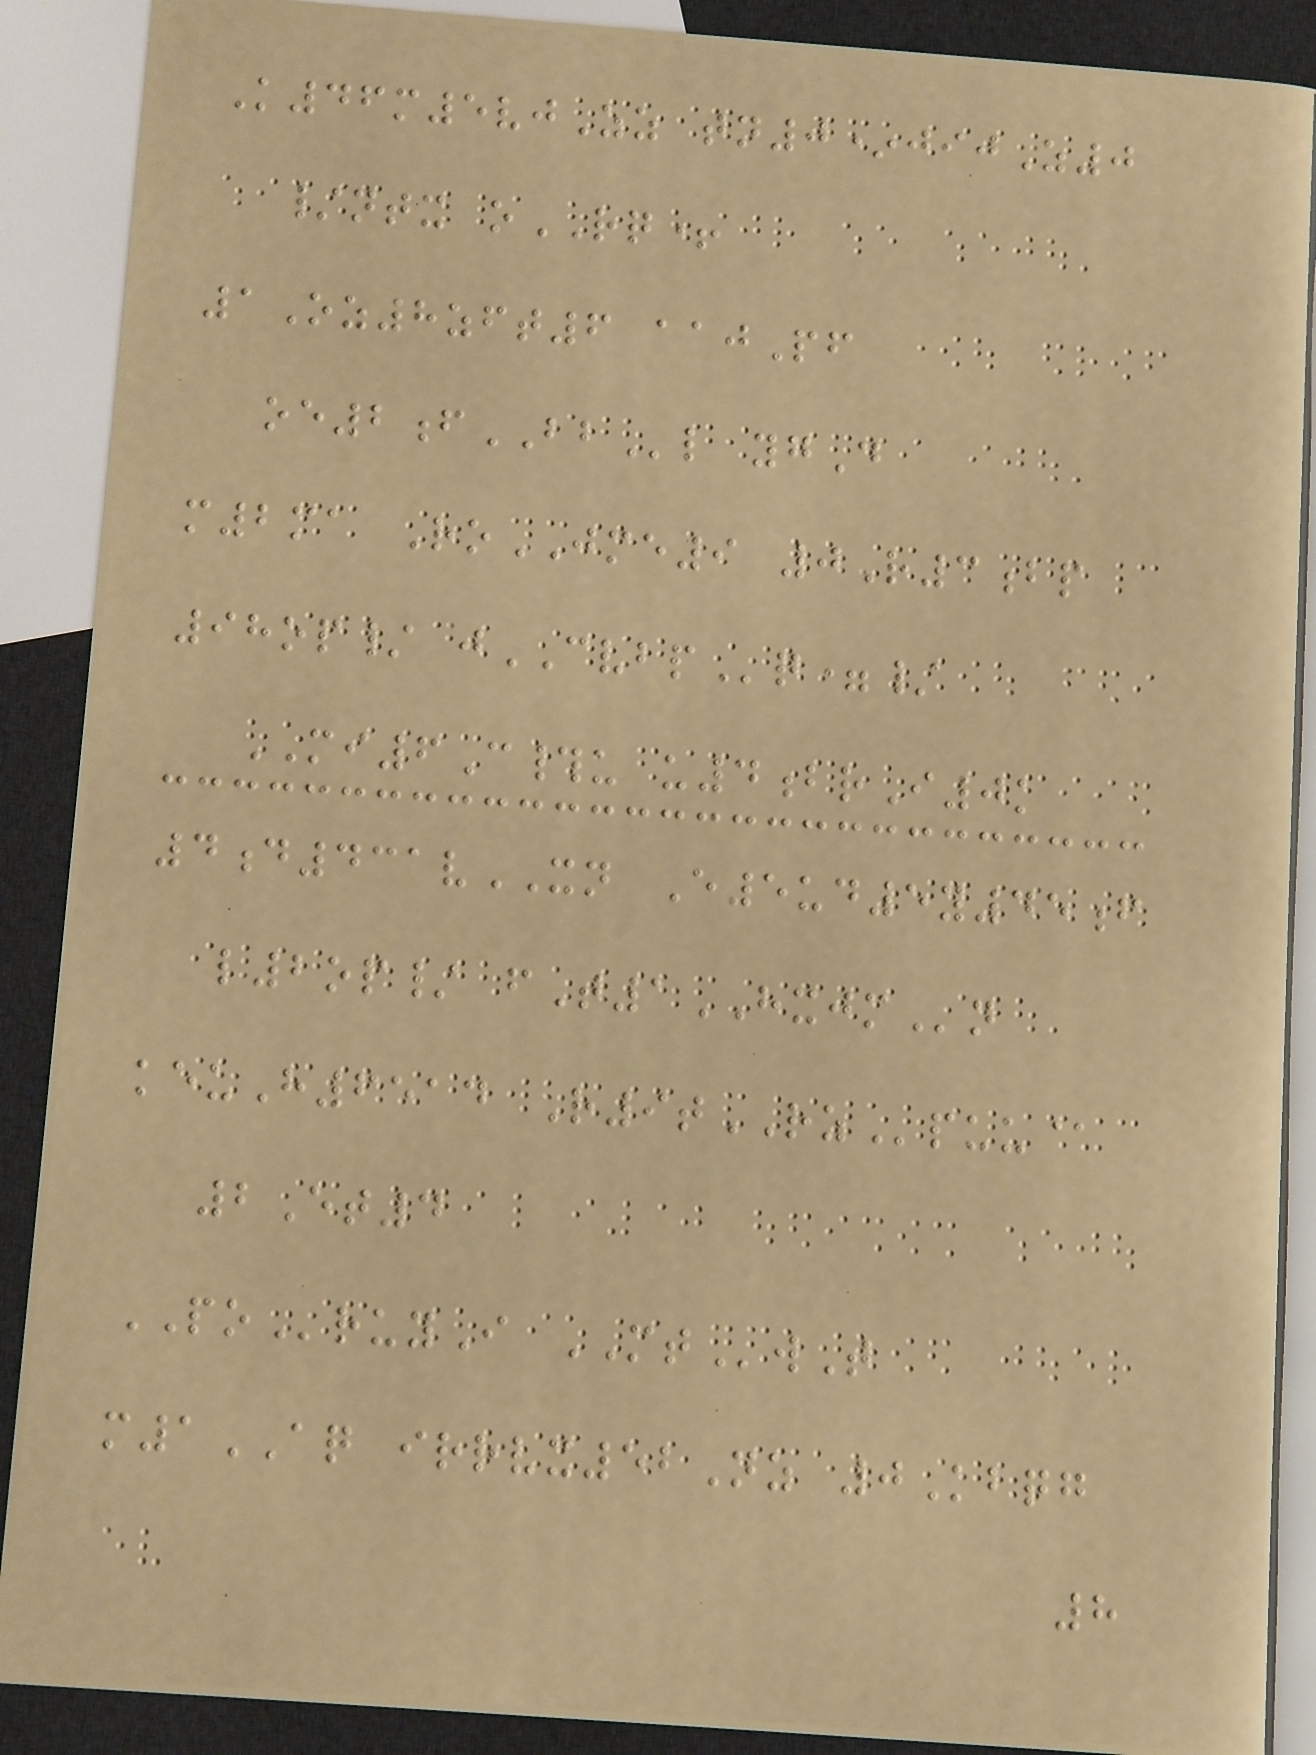K46m5vjZz tn0*jijZ0
/ntx oRQ+
1Oz8zft6 aajPf
oe2fBBl ygD
m2ma RoJME9 0R3bp
98op/ jCVBPq=/
MI6C#u u4brI0k
4d431vXN E5ud5y45f
l2op/ fT1HXJMn
keuH6514 R9tRZpuu@
2Et4
POruyI MTwT
m1AQ irrvx52Nz 0Kbqg
8
